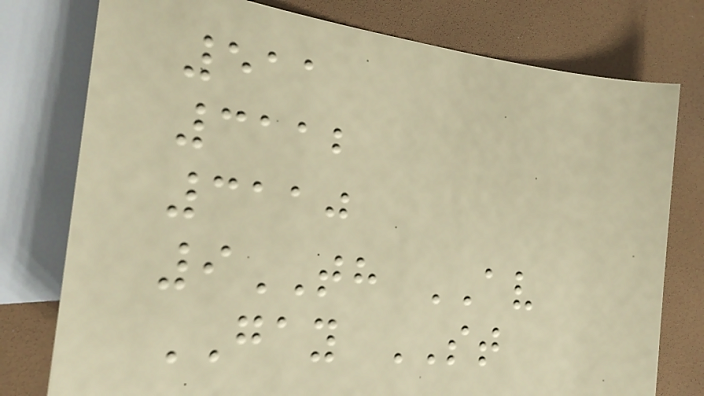511
3112
3110
9TH AV
GAY ST
